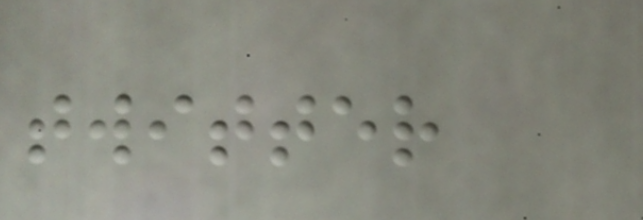twitter
